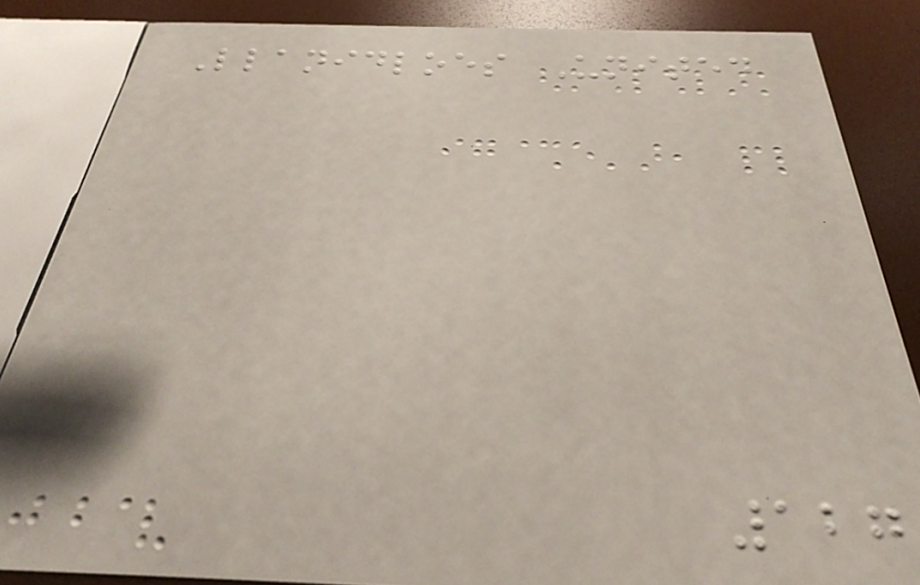Llanidloes United
127
